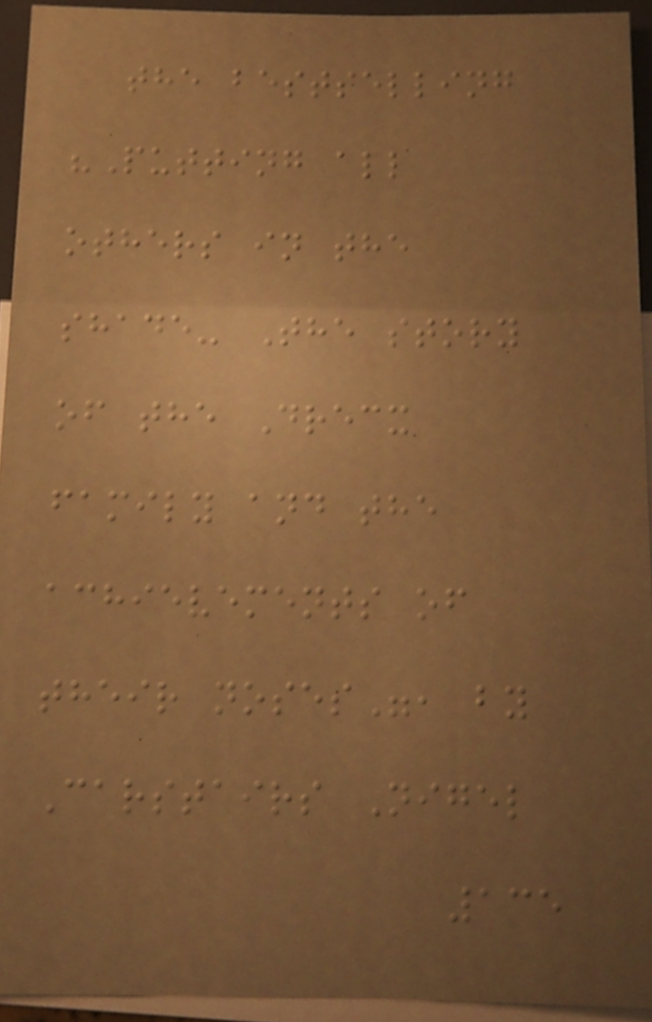the bestselling
"Putting all
others in the
shade- The story
of the Drecx
family and the
achievements of
their noses", by
Carstairs Nigel
135
